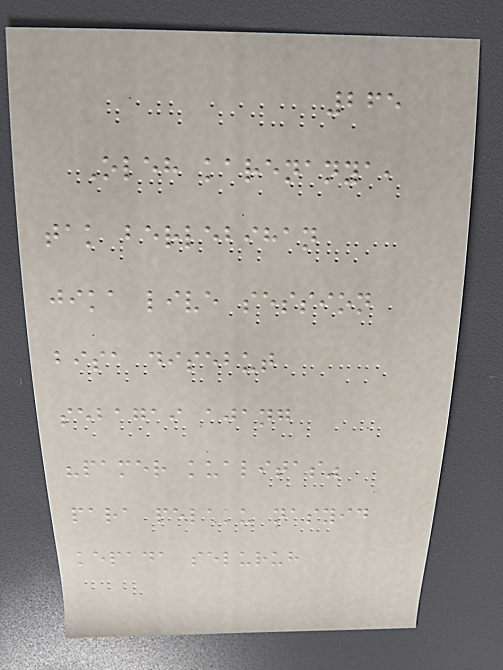265
Oleh karenanya,
tak berlebihan
jika live session
bisa disebut
sebagai ajang
"pamer kualitas"
para pelaku nasyid
kepada seluruh
